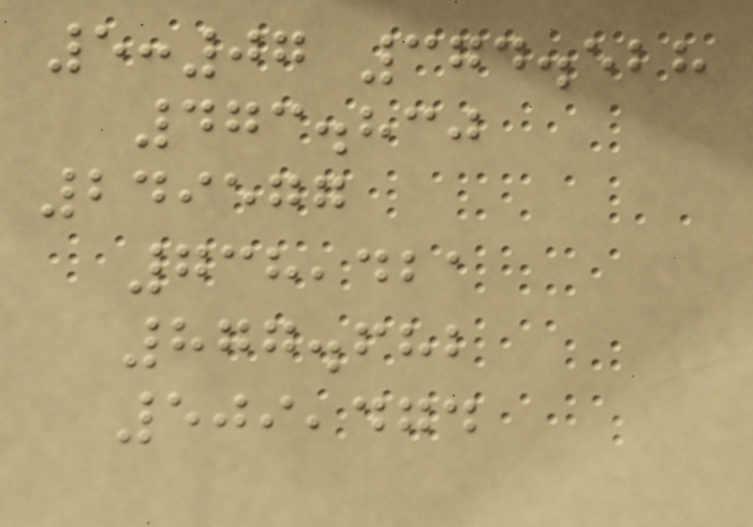5:07 374.528
473.830
249577
738,421
877.682
509,474
